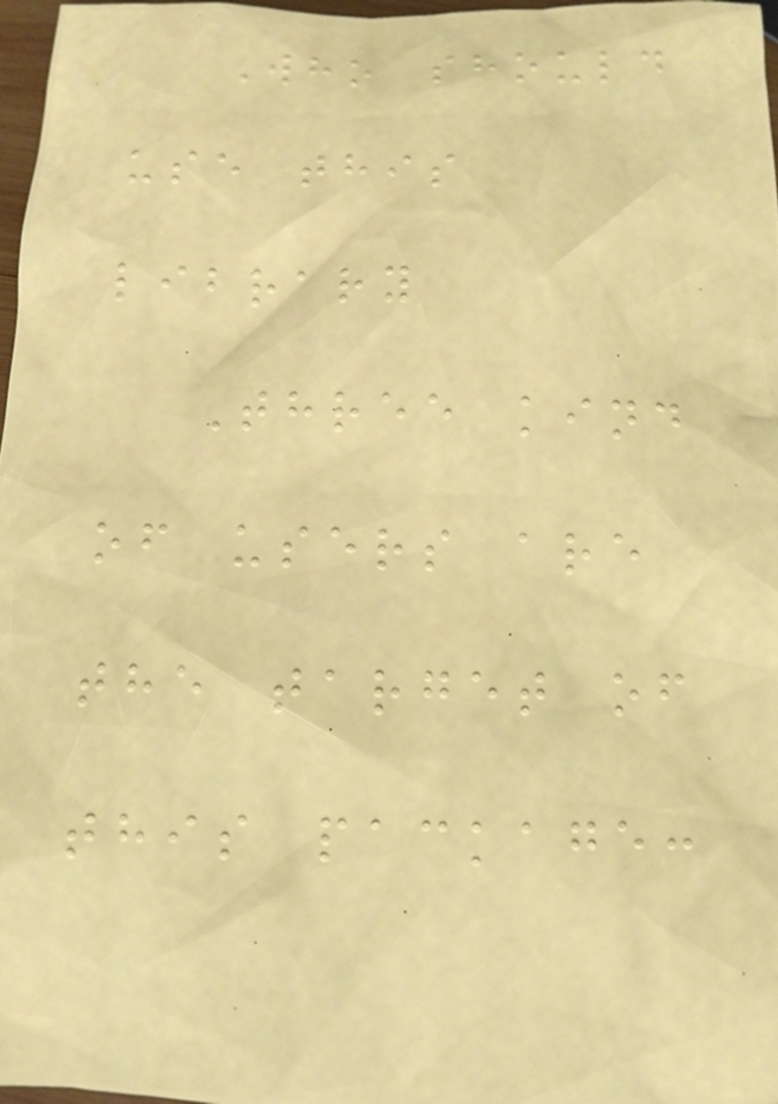Who should
use this
library
Three kind
of users are
the target of
this package:
